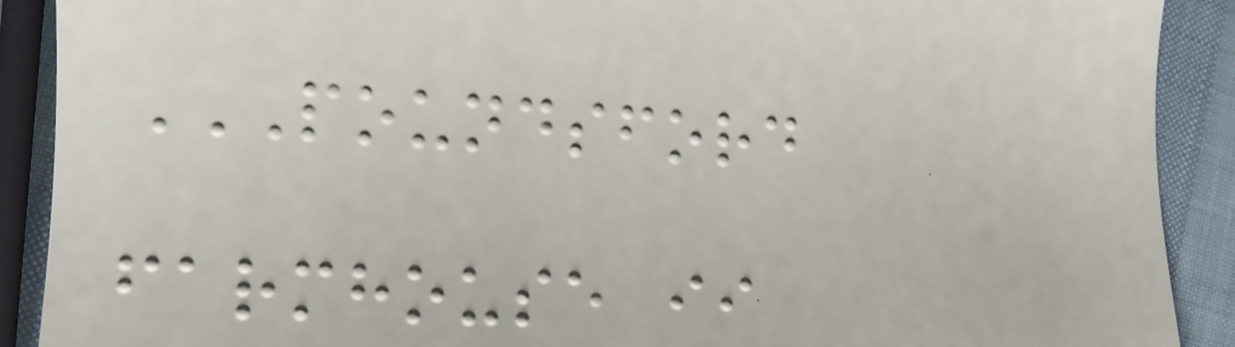POUNDSFORD
FARMHOUSE II
